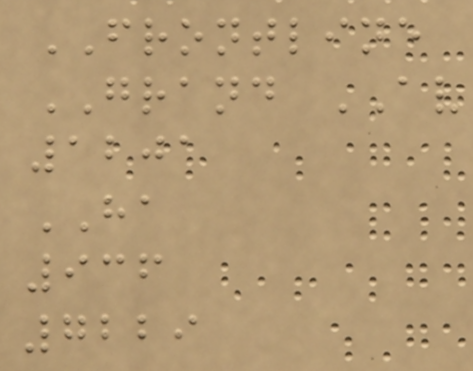FRONTLINE
GRAND AV
1201
HA
936
7229
